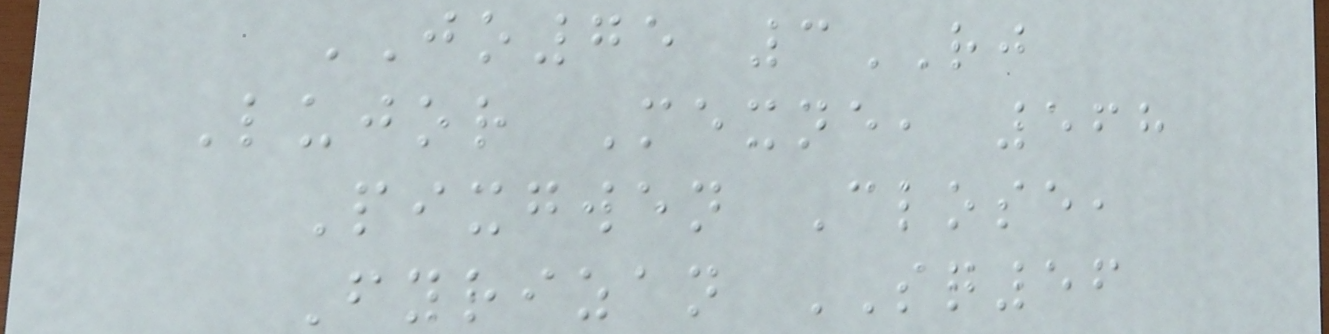JO75 3RJ
Lujor Mexne, 568
Pixgwen Close,
Fyrizan SQ56
